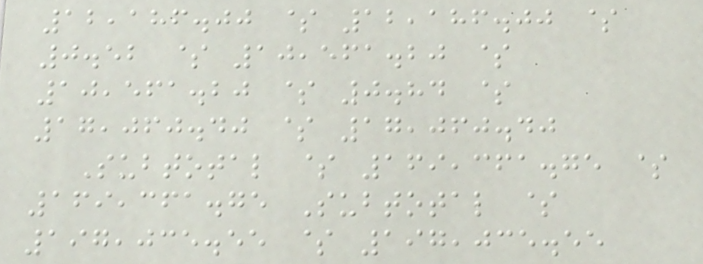12,186.00 $ 12,186.00 $
0.52 $ 10,561.20 $
10,561.20 $ 0.84 $
17,060.40 $ 17,060.40
Subtotal $ 169,361.75 $
169,361.75 Subtotal $
197,035.55 $ 197,035.55
